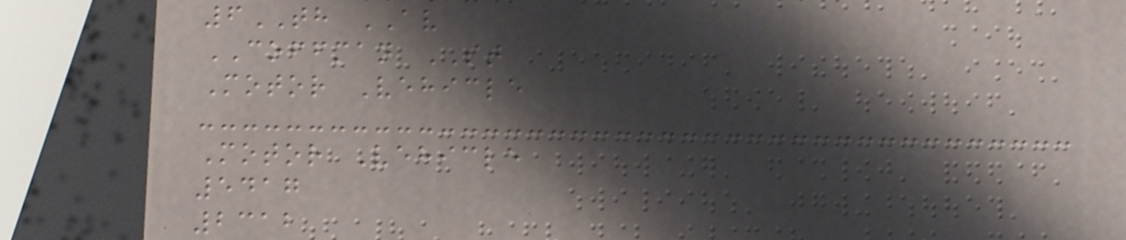6TH AV
COFFMAN ST
Motor Vehicle
Motor Vehicle
5417
2312
